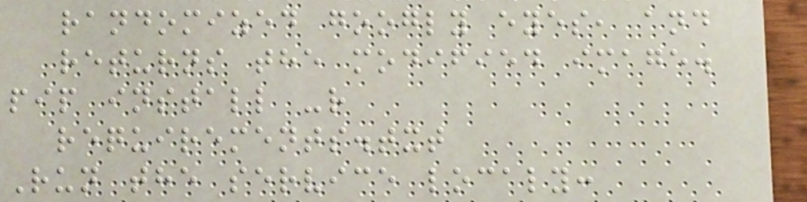randomized googly eyes, and
returns the modified image.
pip install -r
requirements.txt
Run the service localy:
